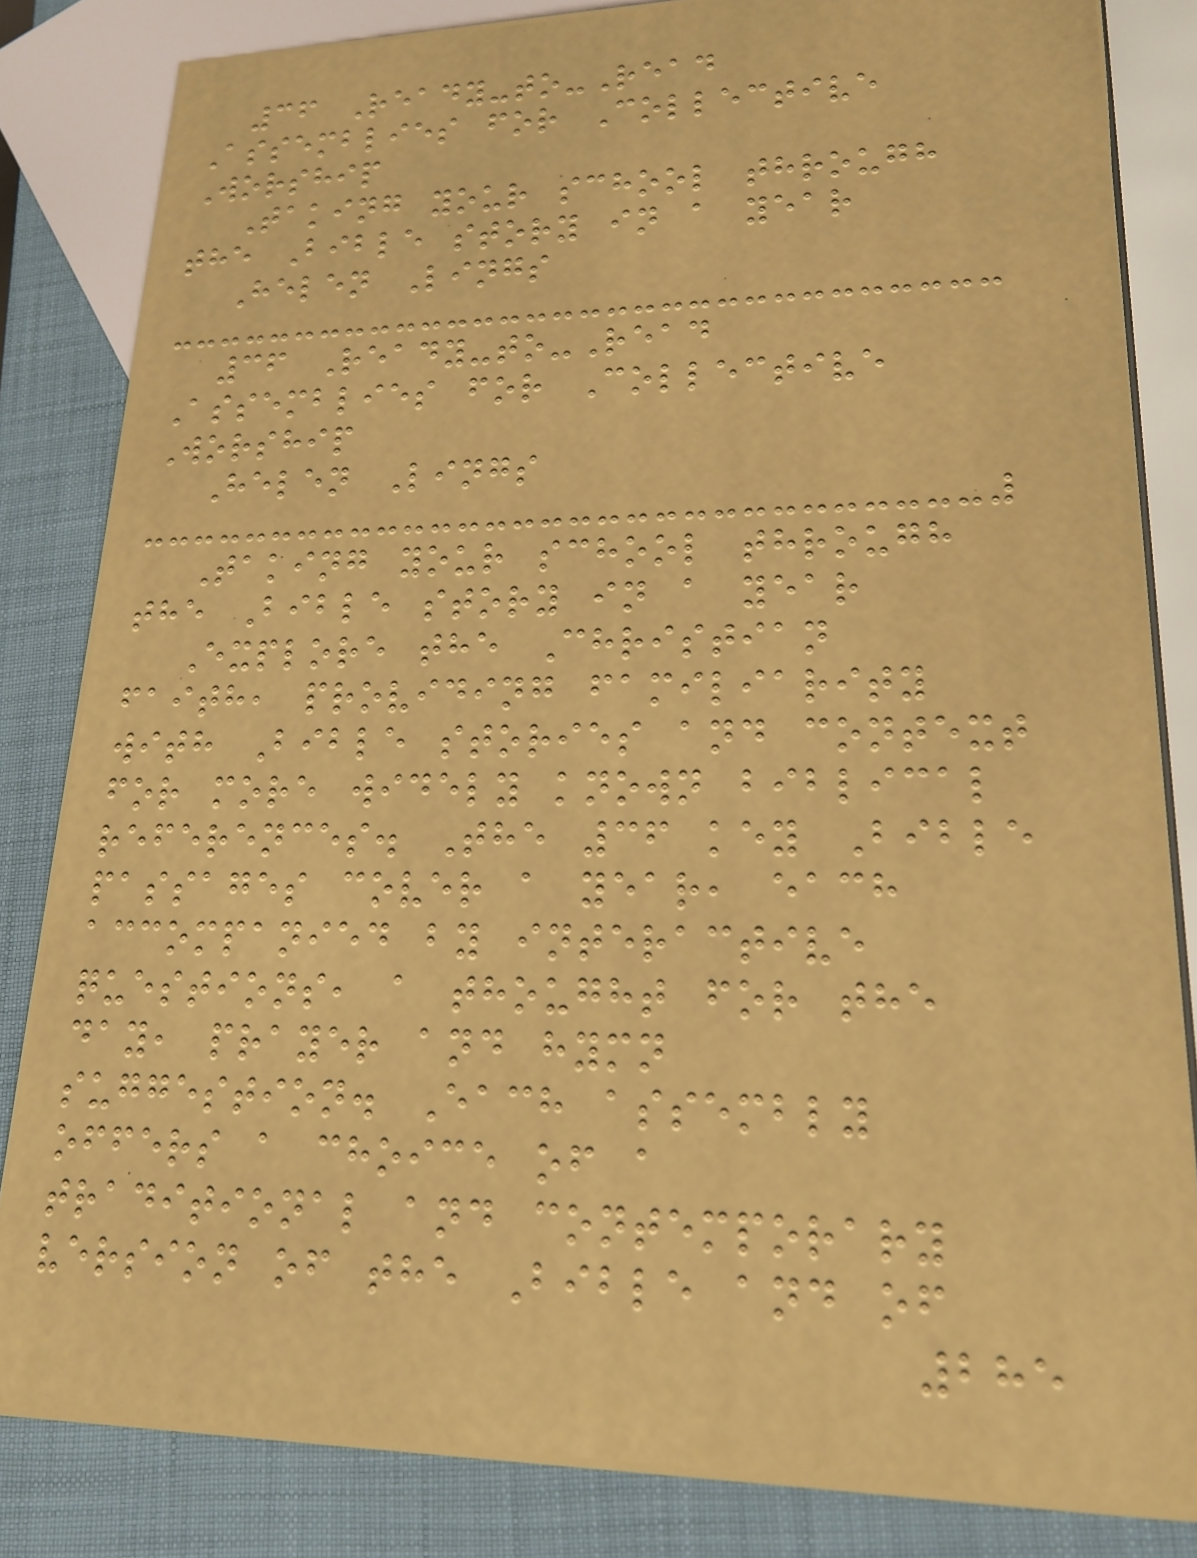36 Ready-to-Read
Assemblies for Collective
Worship
Taking your school through
the Bible story in a year
Helen Lings
36 Ready-to-Read
Assemblies for Collective
Worship
Helen Lings
Taking your school through
the Bible story in a year
Explore the Christian
faith, providing familiarity
with Bible stories and context
for more widely known biblical
references. The 36 key Bible
passages cover a year, each
accompanied by interactive
questions, a thought for the
day, prayer and hymn
suggestion. Each assembly
offers a choice of a
traditional and contemporary
version of the Bible and of
285
